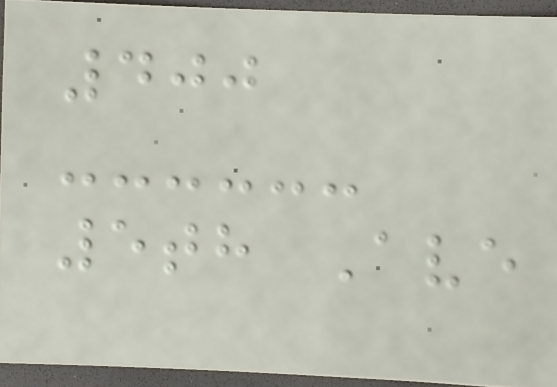400
5th Ave
